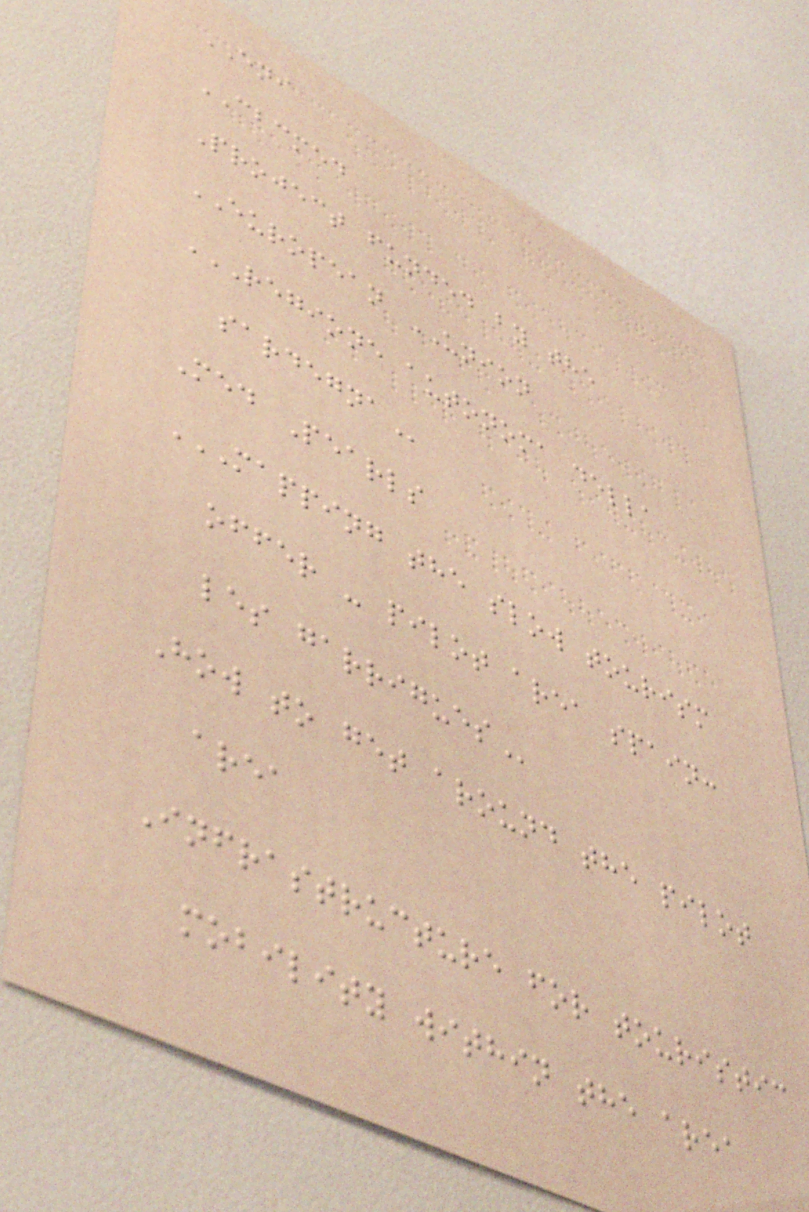ENI
CBCMED
Project funded by the
EUROPEAN UNION
REGIONE AUTONOMA DELLA
SARDEGNA
Med Pearls
MAPPING THE SLOW TOURISM
OFFER - PILOT AREA SPAIN:
LES GARRIGUES
How to get around the pilot
area
Infrastructure for touristic
mobility within the area
